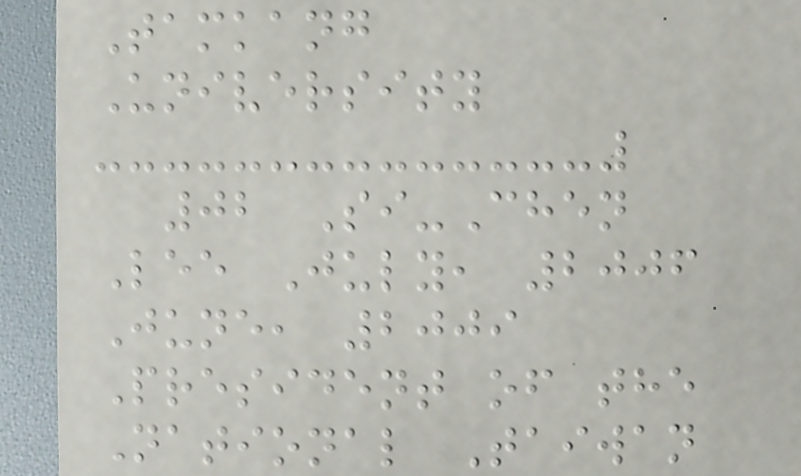Tamkang
University
02 Si-Chen
Lee July, 2006
June, 2009
President of the
National Taiwan
